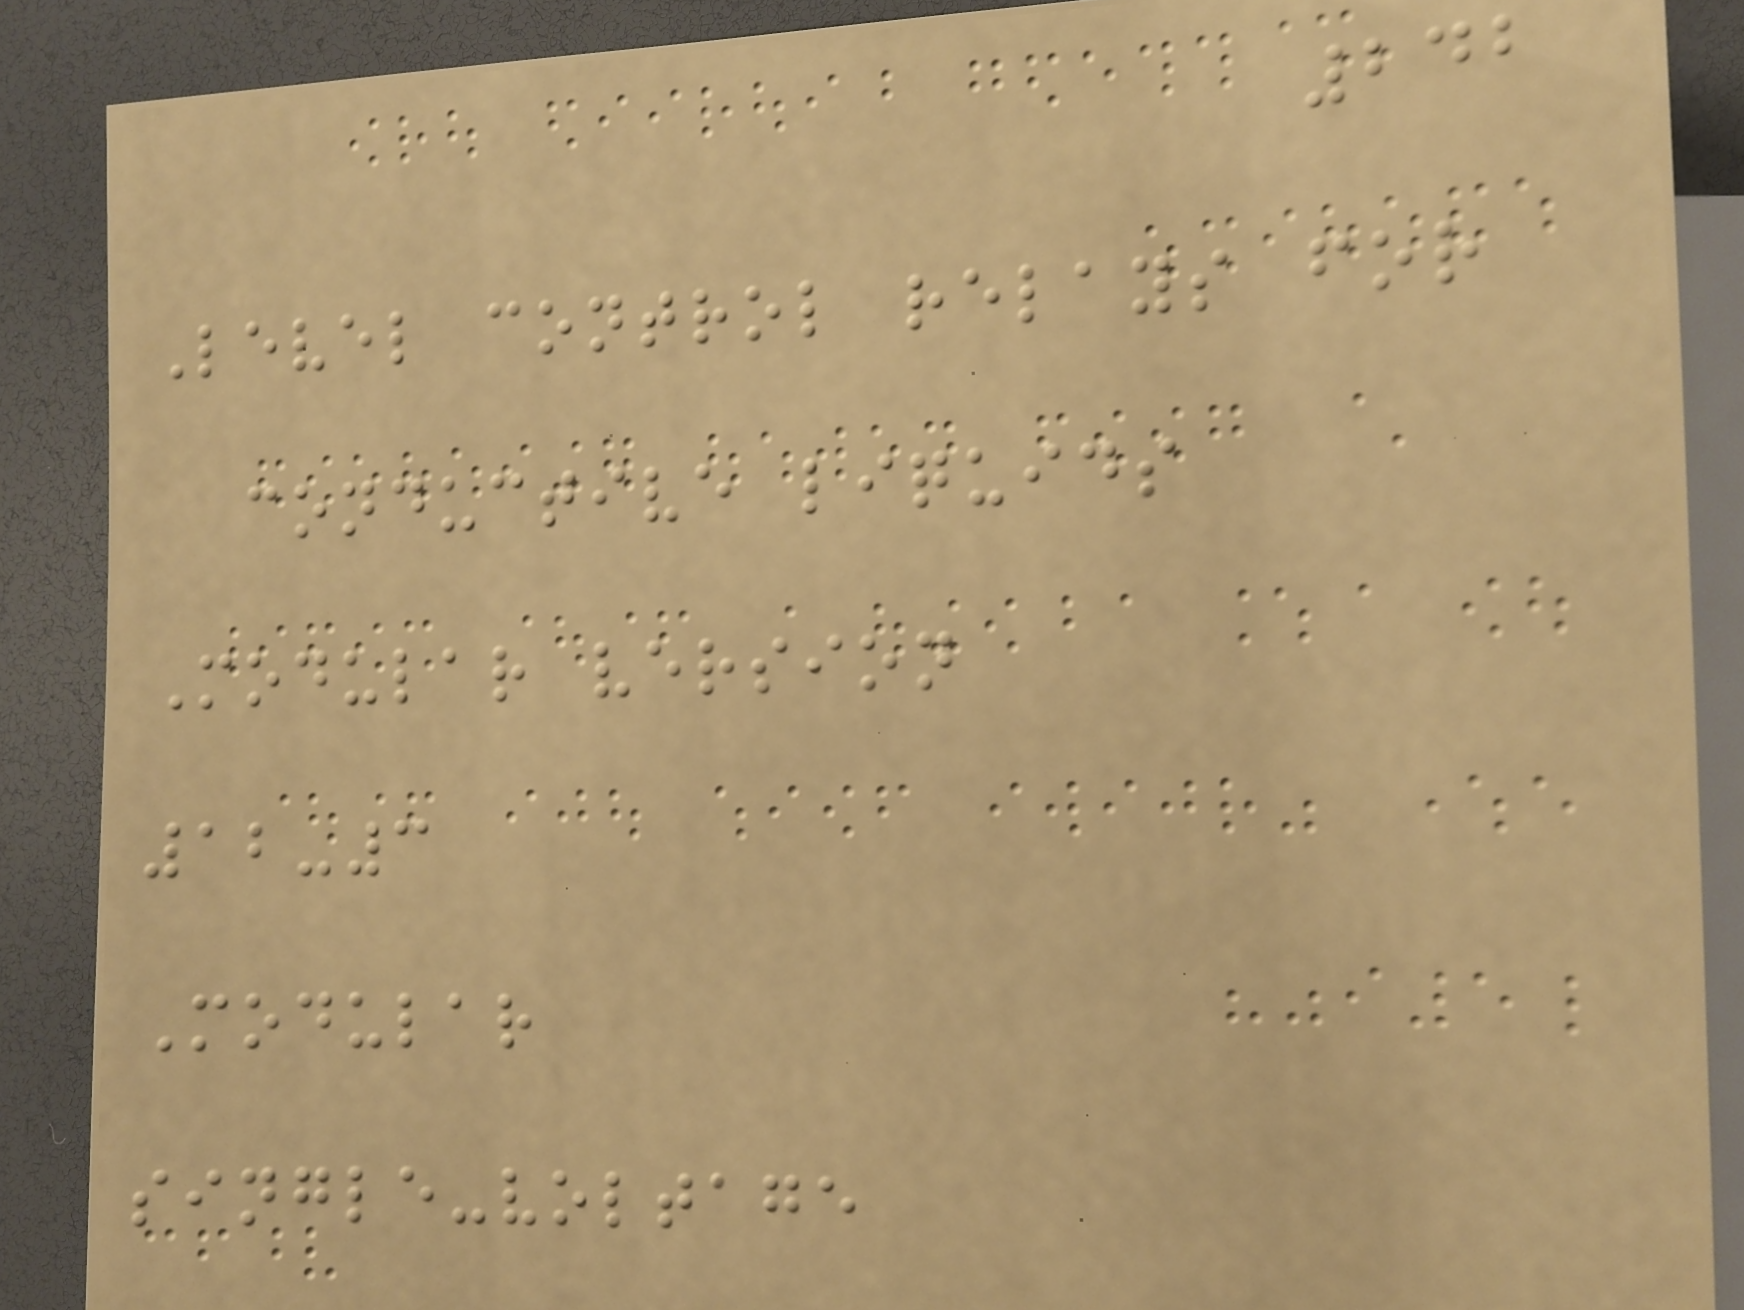242
Level control relays for
conductive liquids
Modular version
12-3
Modular
single-voltage
